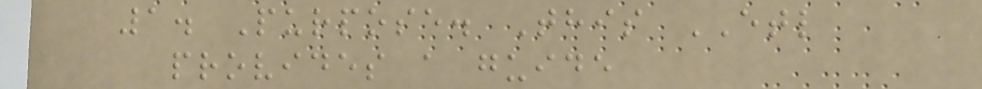1. Purpose. This ETL
provides a guide
